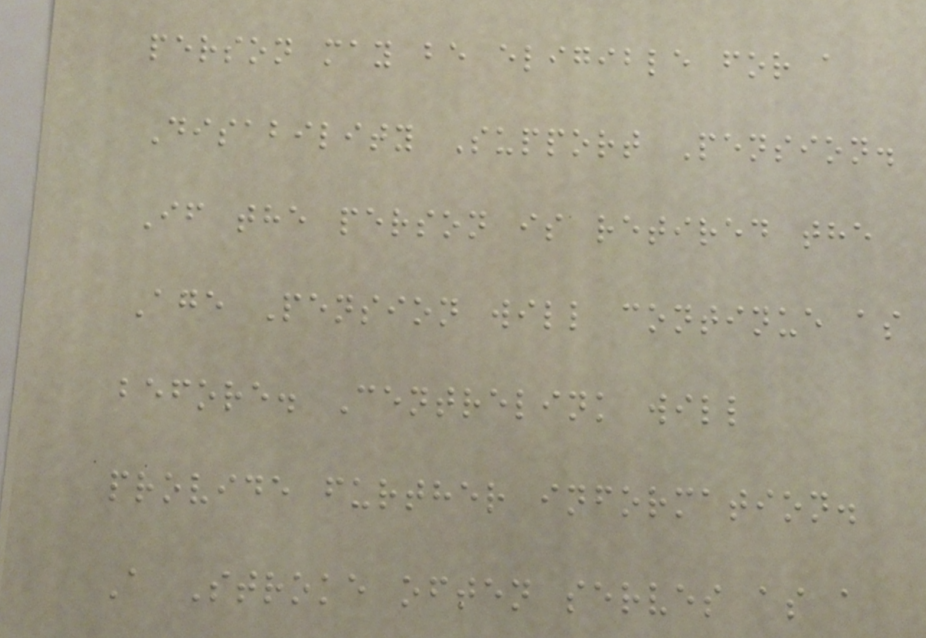person may be eligible for a
Disability Support Pension.
If the person is retired the
Age Pension will continue as
before. Centrelink will
provide further information.
A Stroke often serves as a
